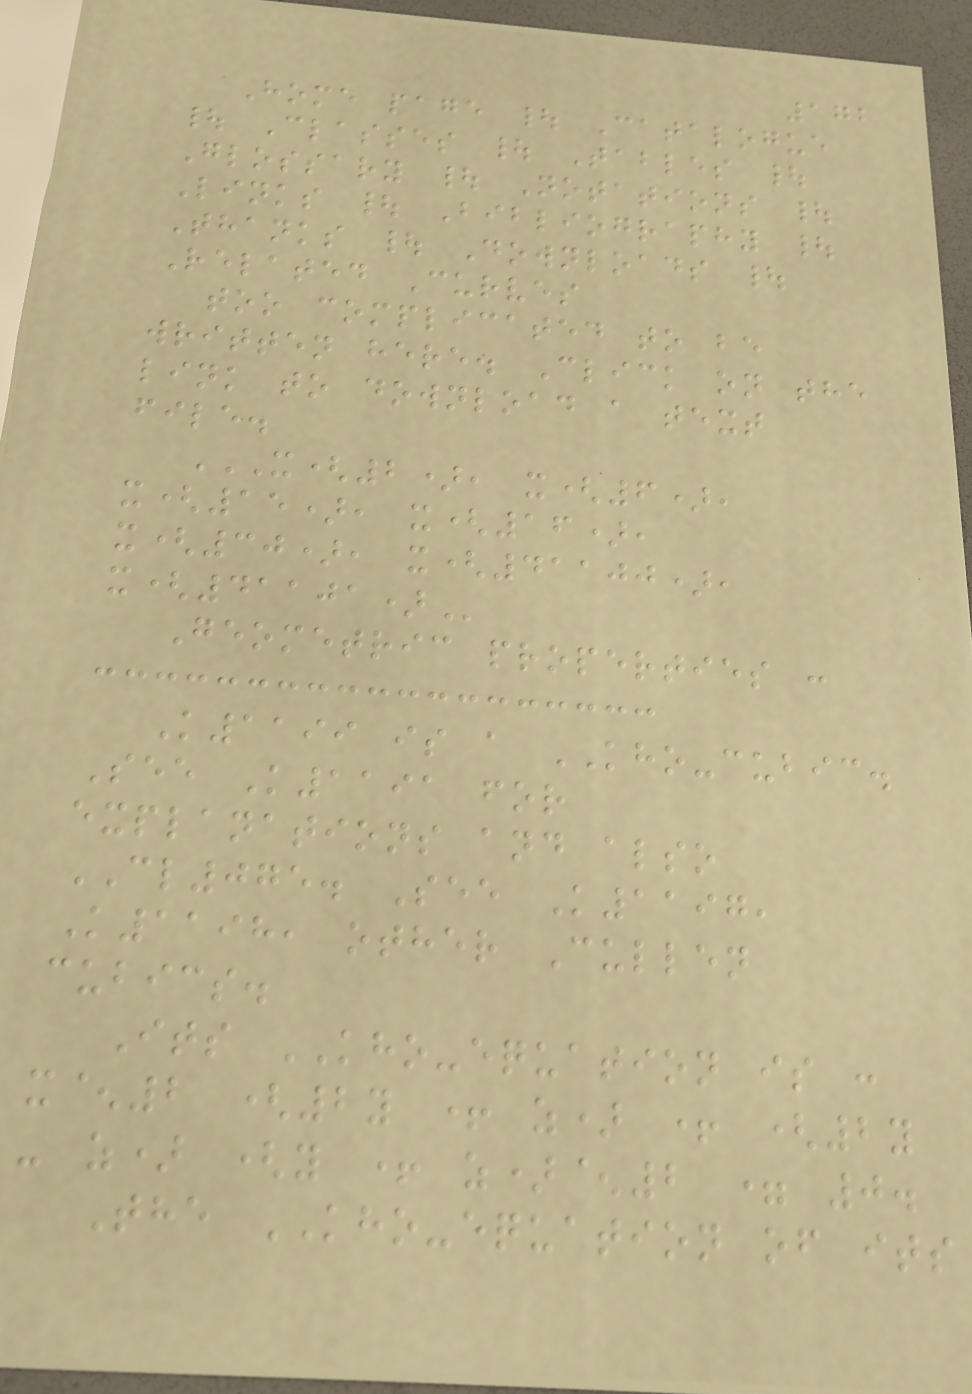172
Home page | Catalogue
| Classes | Tables |
Glossary | Notations |
Links | Bibliography |
Thanks | Downloads |
Related Curves
too complicated to be
written here. Click on the
link to download a text
file.
X(2), X(6),
X(15), X(16),
X(30), X(41100),
X(41101)
Geometric properties :
K1199 is a KHO-cubic.
See K1191 for
explanations and also
CL075. See K1197,
K1198, other Cullen
cubics.
Its KHO-equation is :
x^2 (2y + z) + (2y
- z) (y + z)^2 = 0.
The KHO-equation of its
